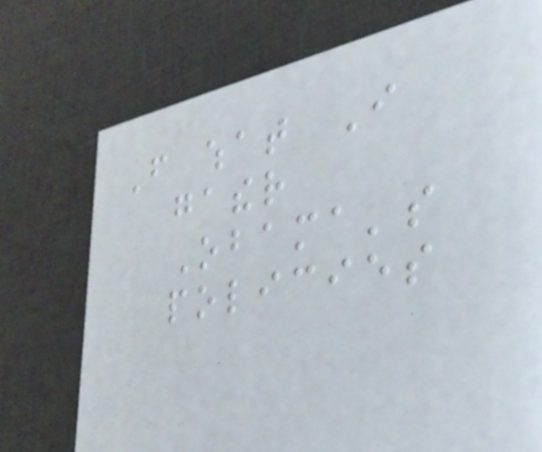From what I
gather
Obama's
policies
